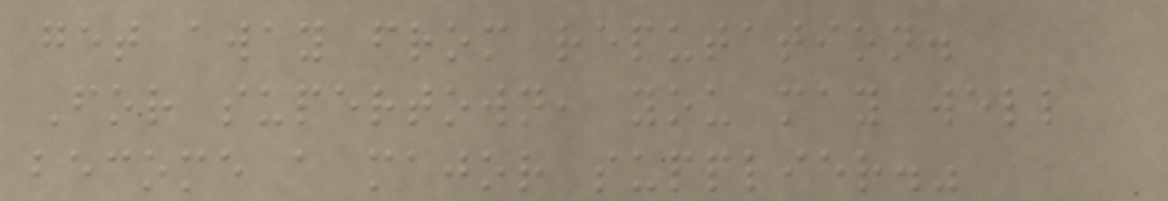get away from reputation.
For supertown, you may well
become a major supplier."
